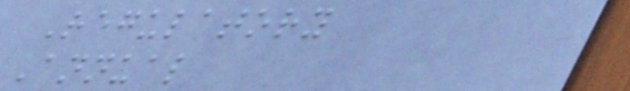Regulatory
Annual
